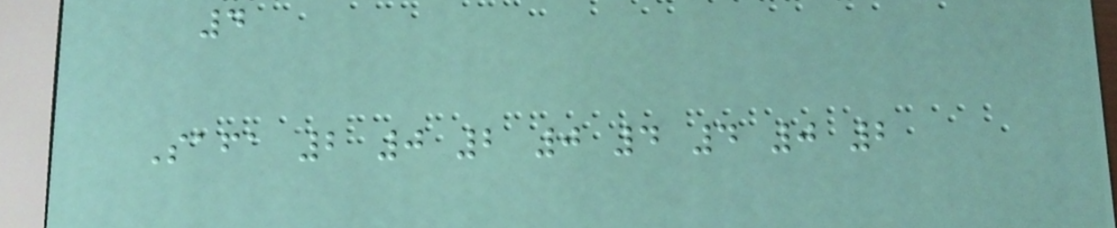4
Safa 2 0 2 0 4 4 0 2
